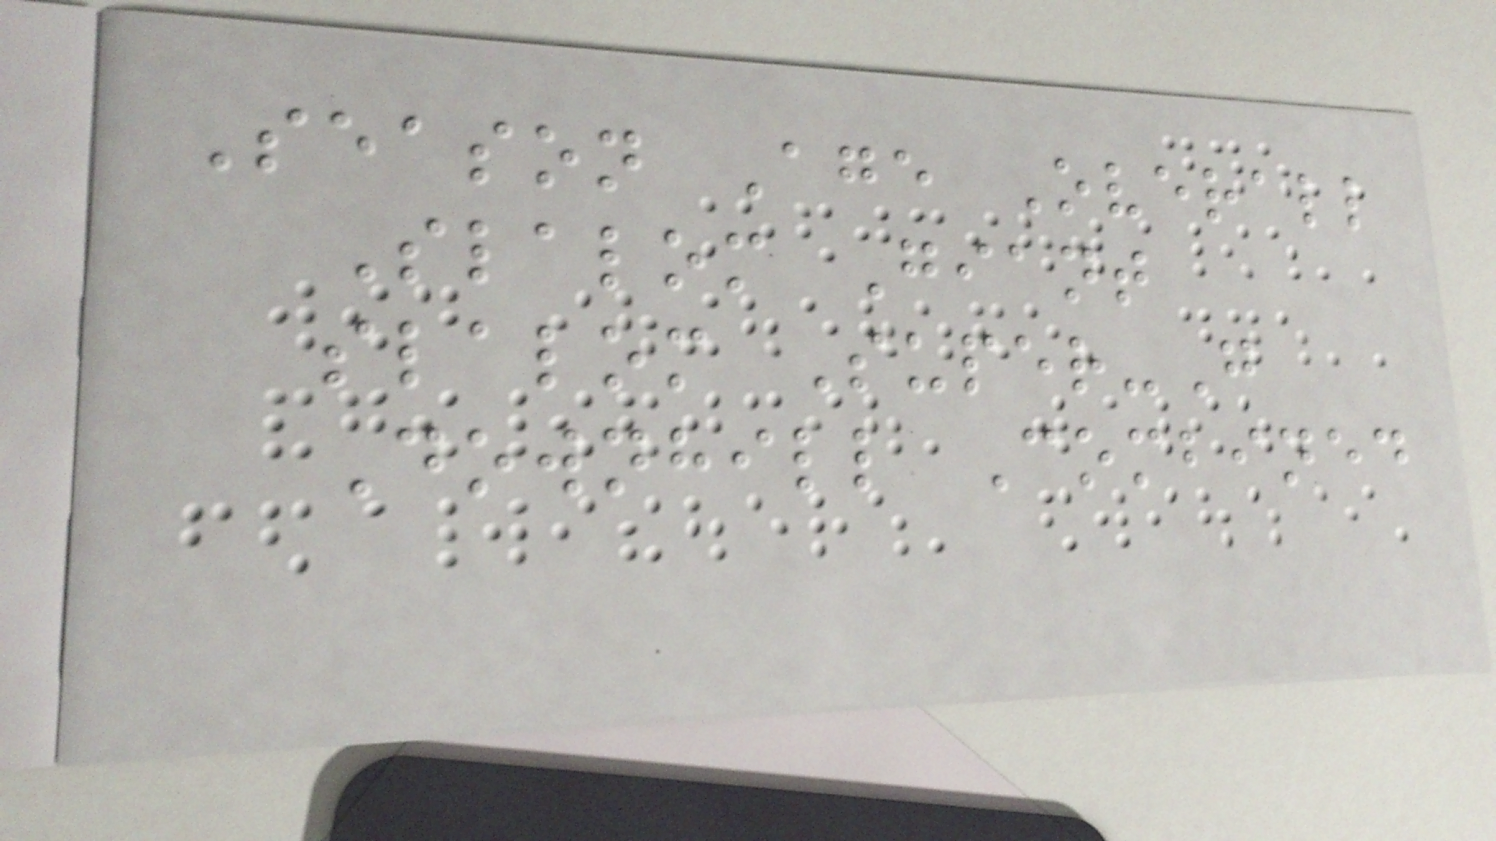Season Age Overall
Slalom Giant
slalom Super-G
Downhill Combined
